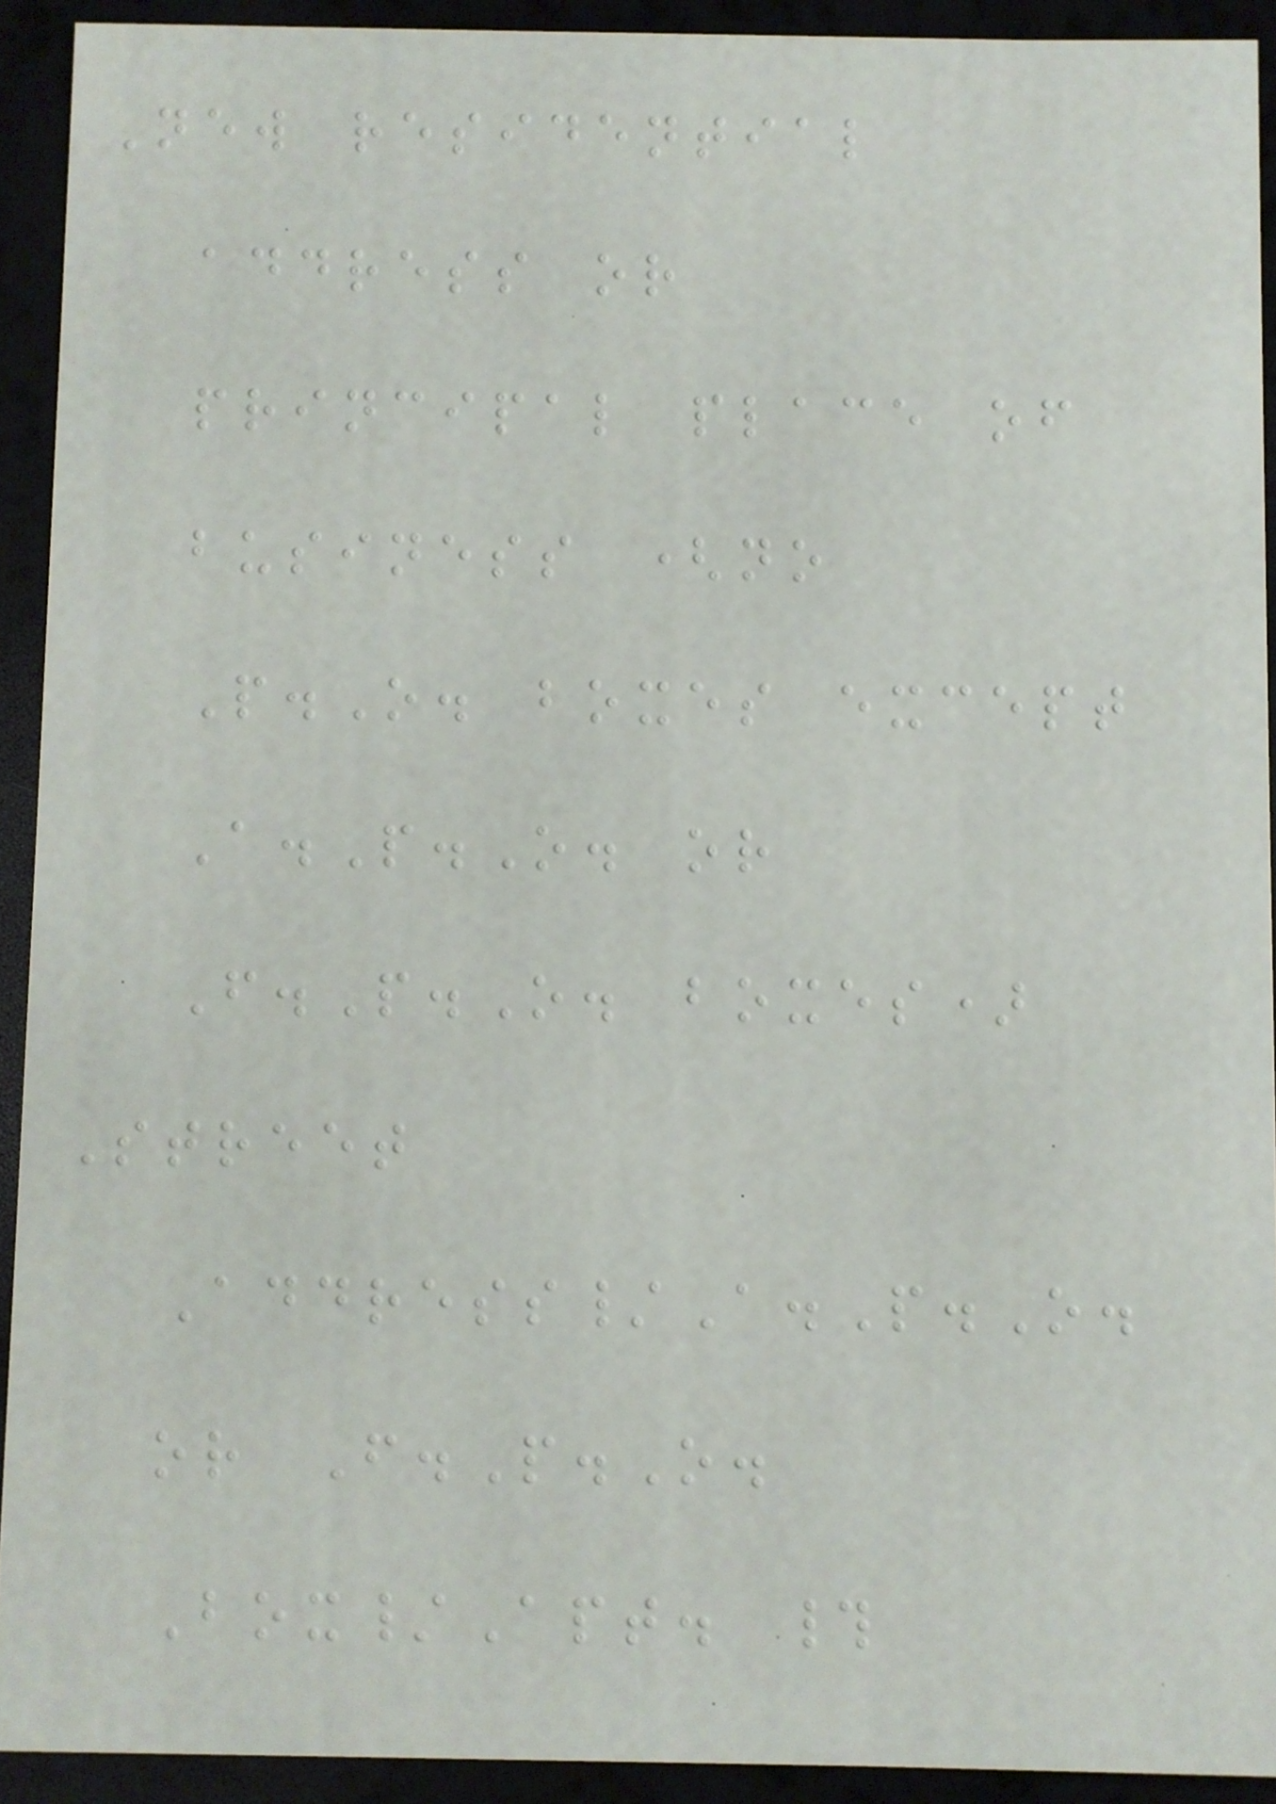New residential
address or
principal place of
business (no
P.O. boxes except
A.P.O. or
F.P.O. boxes)
Street
Address/A.P.O.
or F.P.O.
Box/Apt. #
